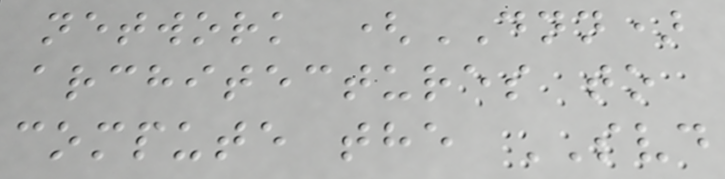network (DNN)
architectures to
compute the SVD
